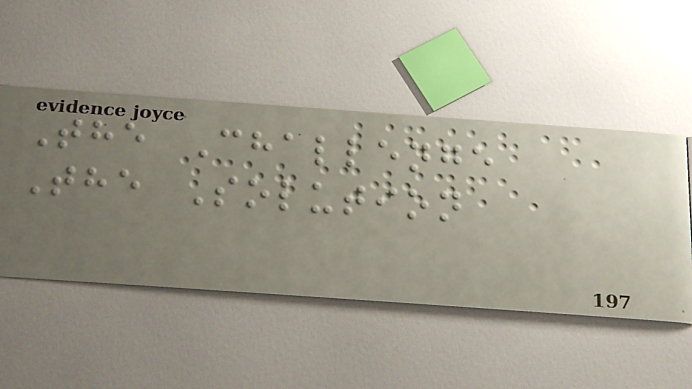The Challenge
The Solution
